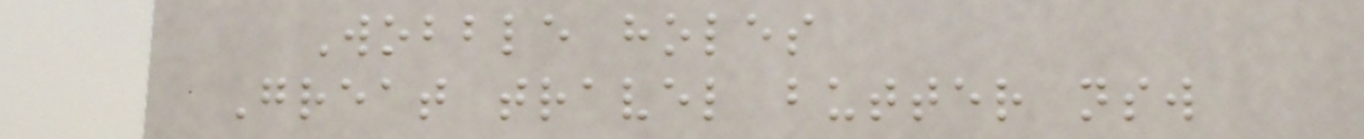Wobble holes
Great travel butter nsw
